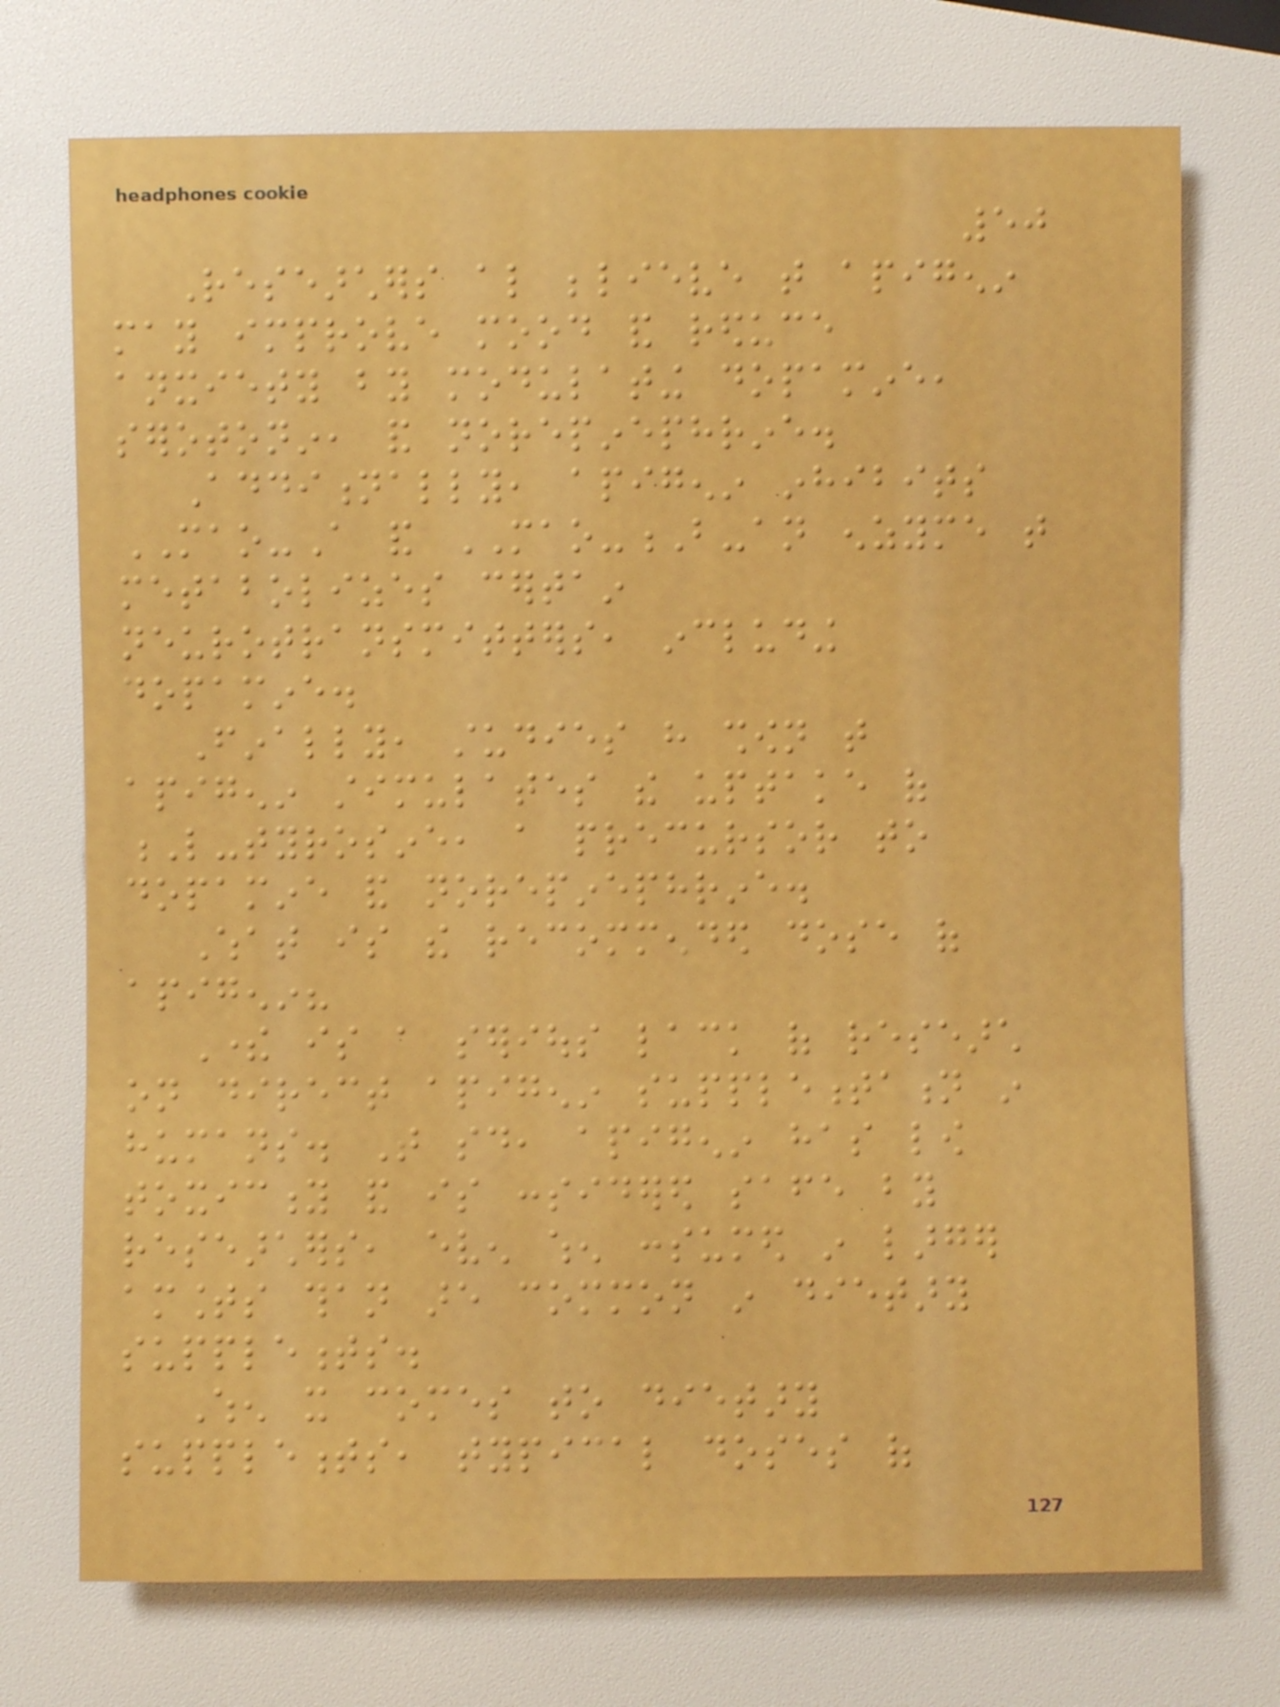50
Researchers also believe that apigenin
may improve mood and reduce
anxiety by modulating dopamine,
serotonin, and norepinephrine.
Additionally, apigenin inhibits
MAO-A and MAO-B-an enzyme that
metabolizes certain
neurotransmitters, including
dopamine.
Finally, studies have shown that
apigenin stimulates the uptake of
L-tyrosine, a precursor to
dopamine and norepinephrine.
What is the recommended dose of
apigenin?
There is a serious lack of research
on direct apigenin supplementation in
humans. That said, apigenin has low
toxicity and is considered safe by
researchers, even when consumed in larger
amounts than are common in dietary
supplements.
When it comes to dietary
supplements, typical doses of
